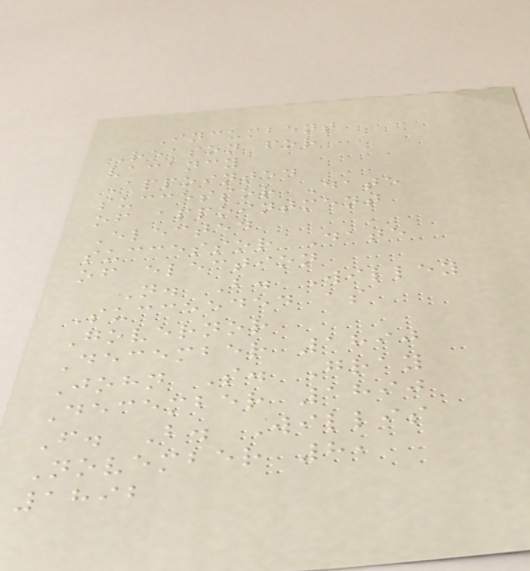Incumbent
Reason for
vacancy
Appointed
successor Date
of appointment
Elected
successor Date
of election
N. B. Willey
Succeeded as
Governor
December 1890
John S. Gray
December 1890
F. B. Willis
November 8,
1892
